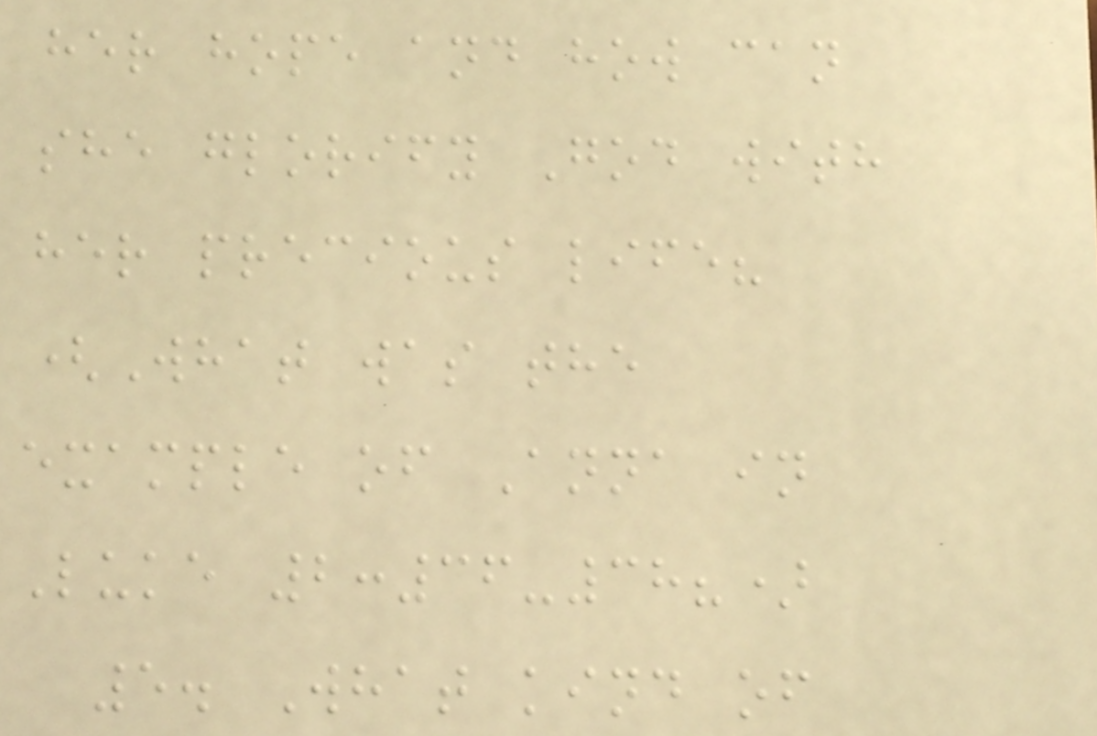her hope and how can
she glorify God with
her precious life?
(What was the
example of Anna in
Luke 2:36-38?)
5. What kind of
